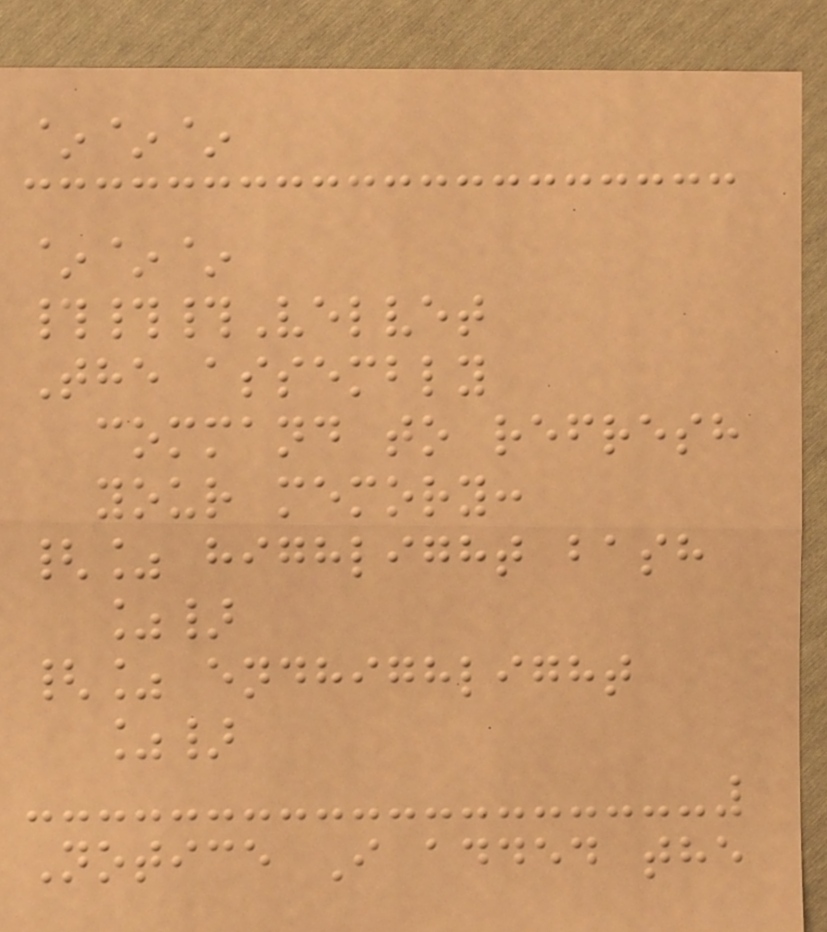~~~
~~~
###Velvet
The assembly
command to refresh
your memory:
{% highlight bash
%}
{% endhighlight
%}
Notice I added the
